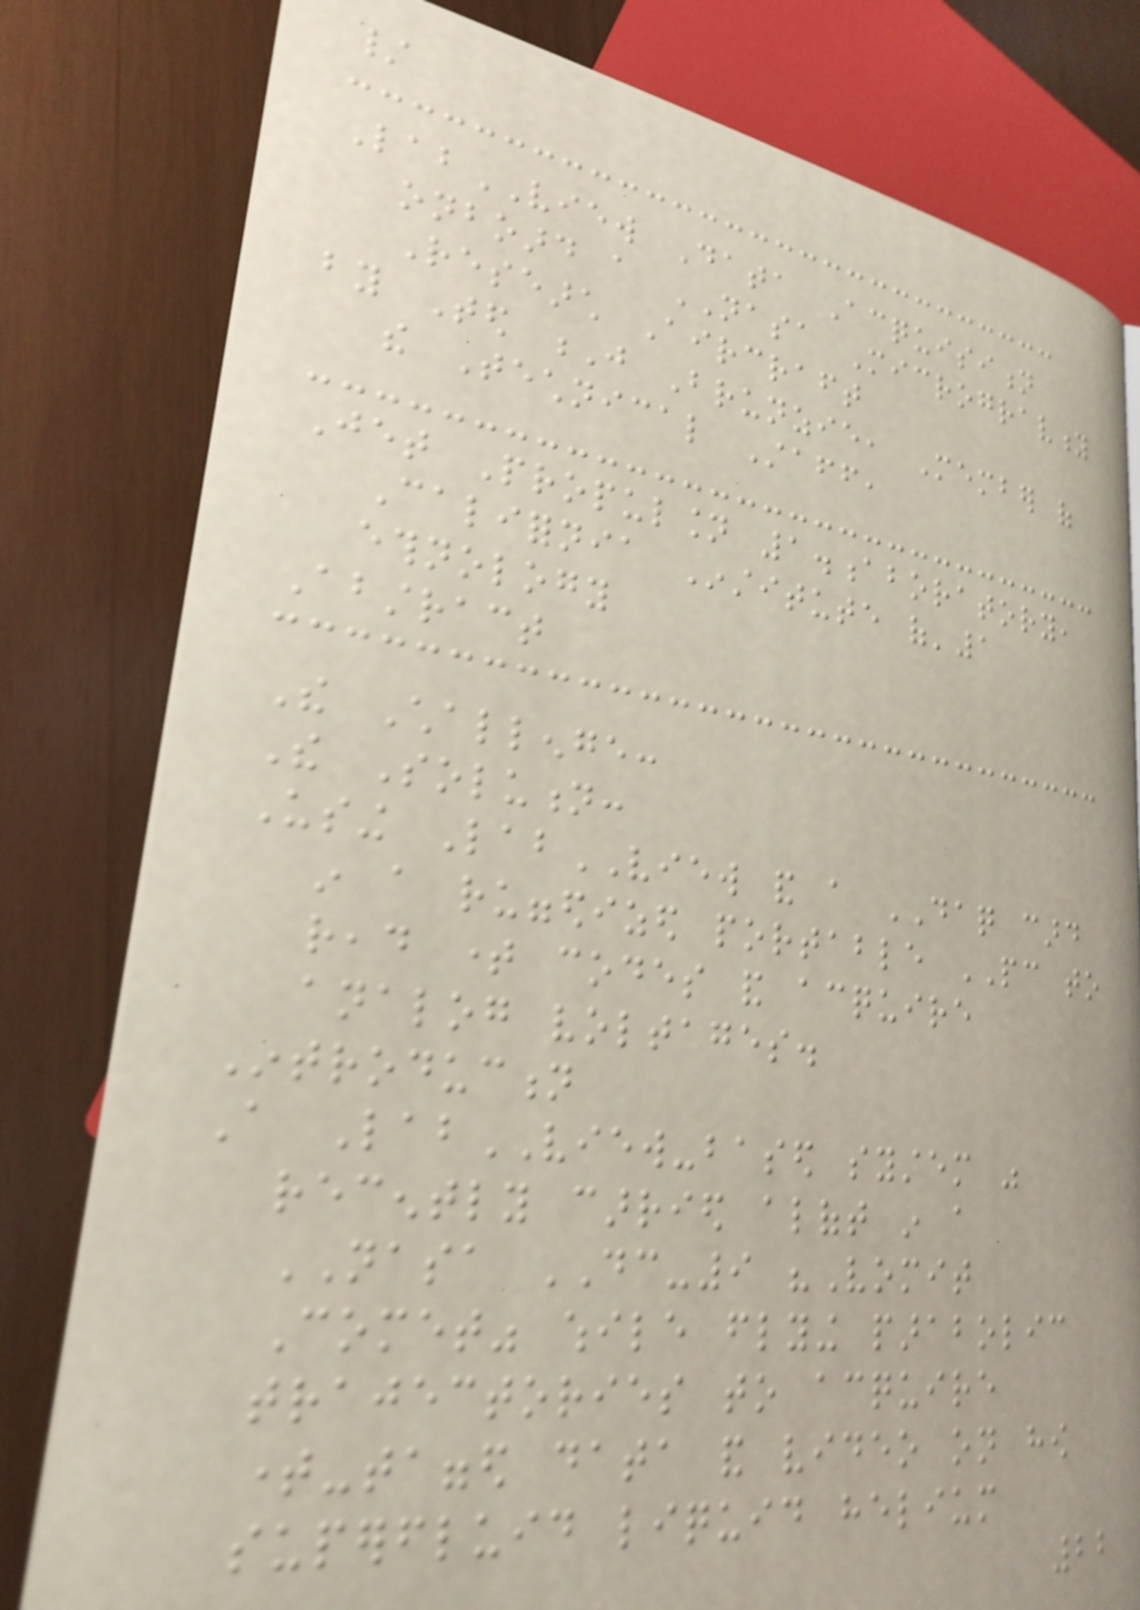/
LabVIEW Data Acquisition
onboard a NASA Microgravity
Research Aircraft
by Ted J Brunzie, Member of
the Technical Staff,
Jet Propulsion 1.aboratory,
California Institute of'1
ethnology
Abstract
The Challenge:
The Solution:
Using LabVIEW and a DAQ card
in a ruggedized portable PC to
read time codes and acquire
analog voltages.
Introduction
A LabVIEW-based system was
recently carried aloft in a
NASA DC-9 "Vomit
Comet" while flying parabolic
trajectories to acquire
time-tagged data and video on how
superfluid liquid helium
22
